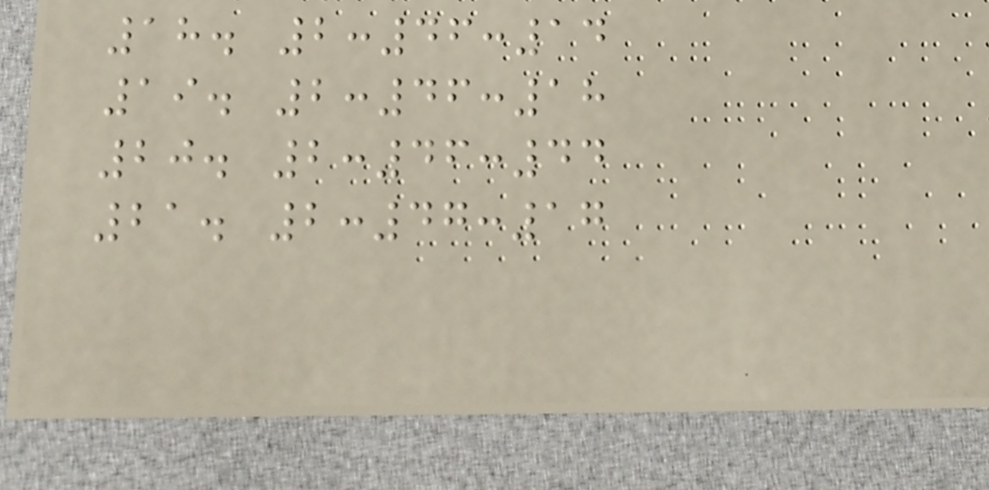18. 2:46:14
19. 2:46:18
20. 2:46:44
21. 2:47:17
